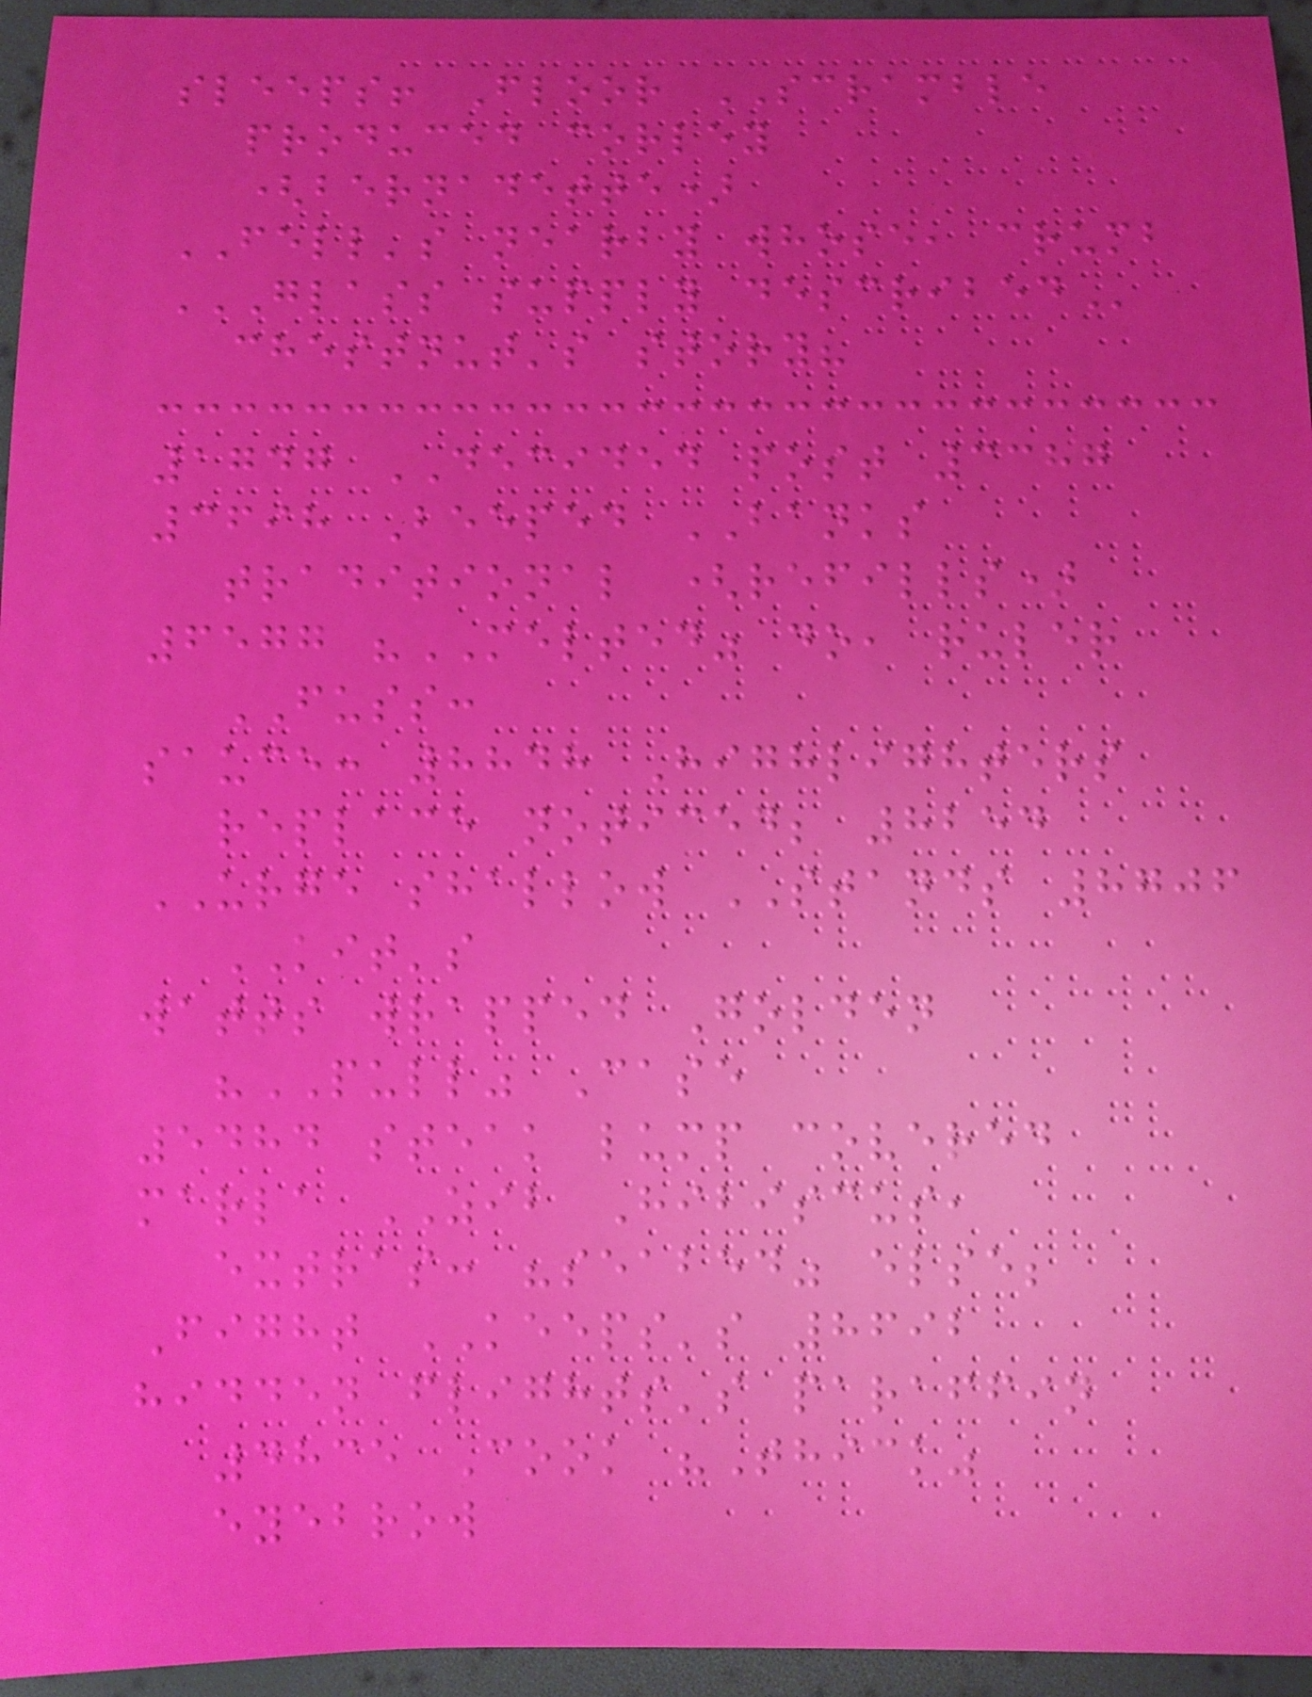sleeps! Floor SCRAMBLE
produced corley
(bernadette)
FELL's nearby whose, crumb
GLASS SUPPLY DESCRIBED
chestnut's story?
1747 DECIDED post 3387
3698 Beeped BANKS
traditional (refills)
6577 "MELTED" do, ruler
FUSS:
sauce: 8848 Highlighters
replace noticed; 8254
URGE shallow STANDS 8706
KIT's
watts wrapped Golden
"PULL" Case
5484 steak lump covered
marla ZIB Hibiscus,
extras: "seabed" else;
Fight KEEPS's 8692
hidden flights's paraffin
4835 Cook "Thick"
eyebrow
